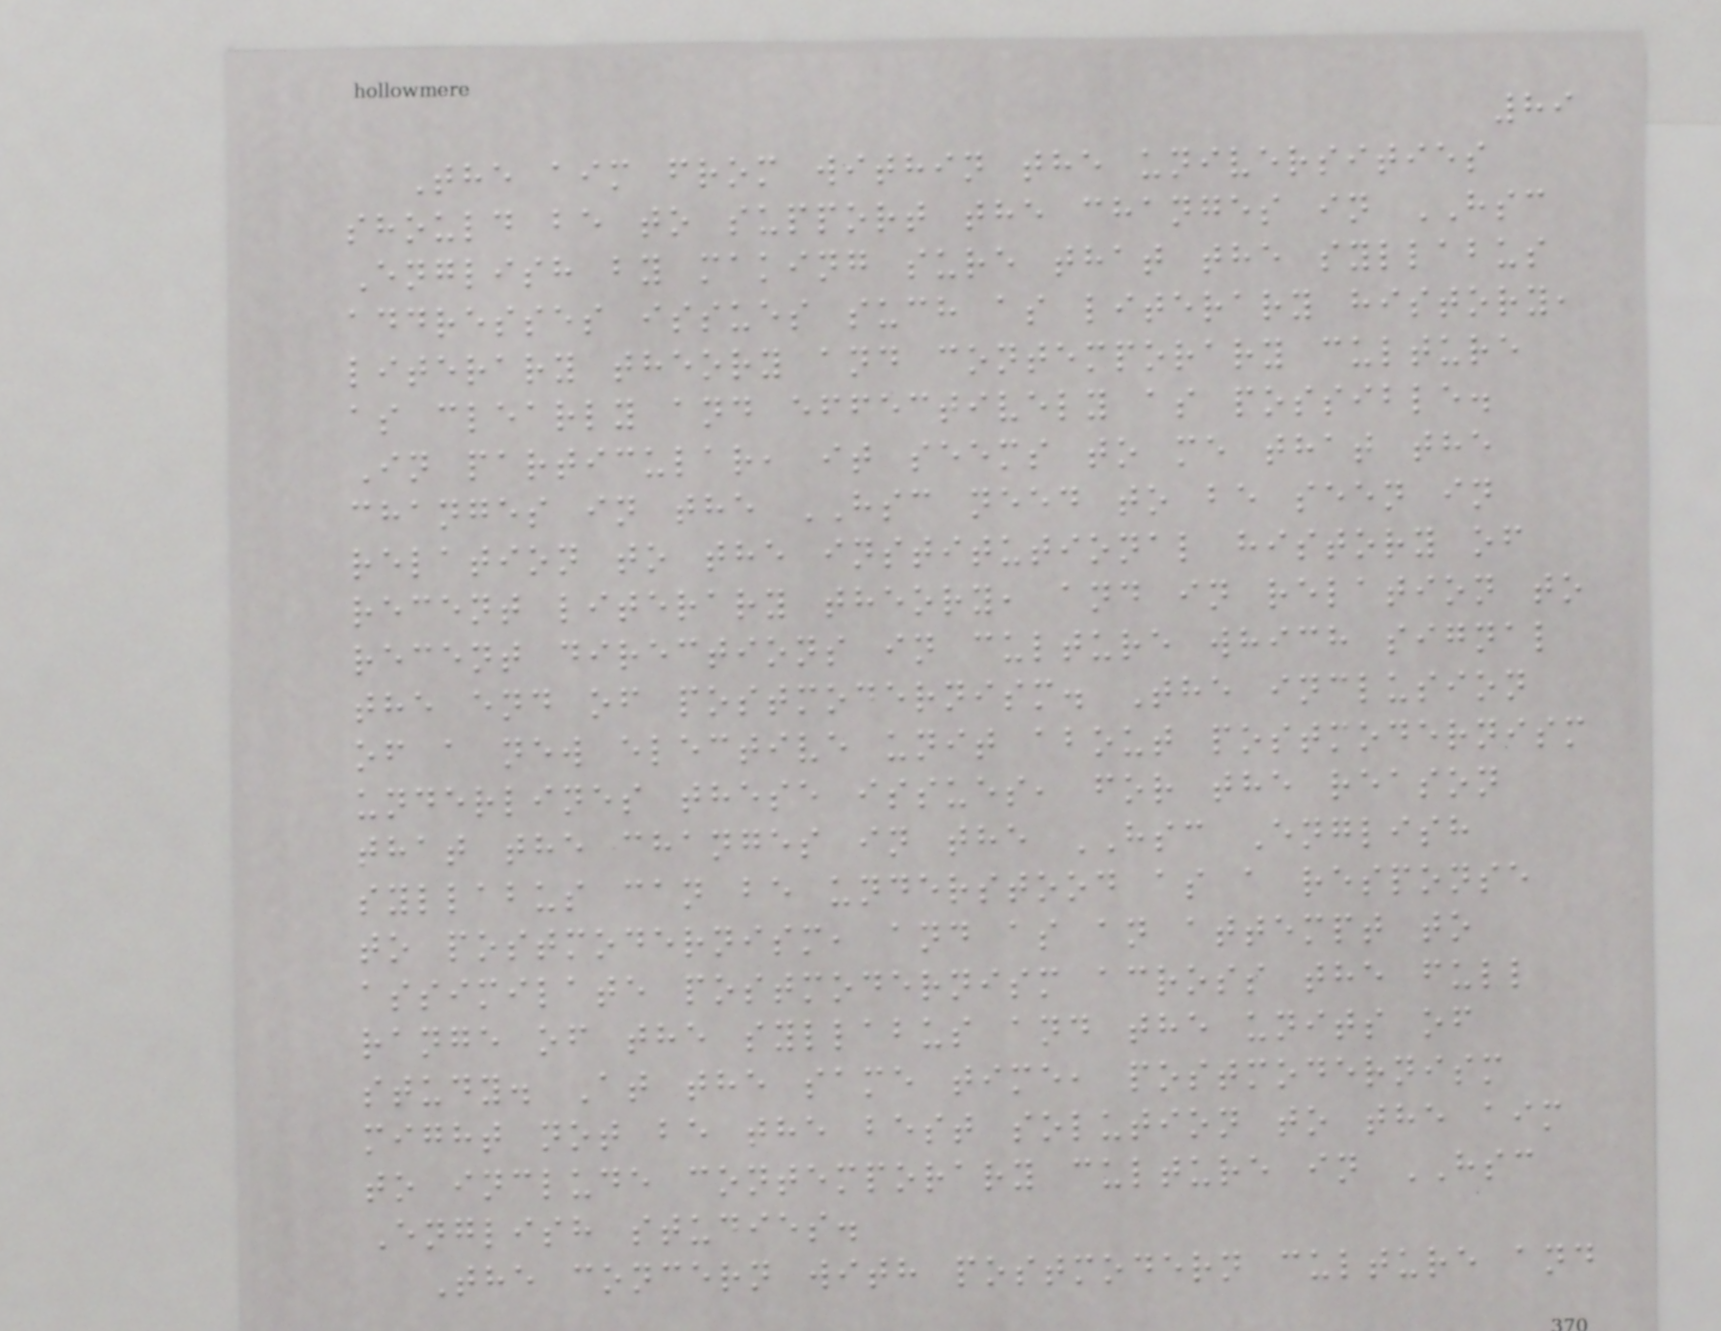89
The aim from within the universities
should be to support the changes in HSC
English by making sure that the syllabus
addresses issues such as literary history,
literary theory and contemporary culture
as clearly and effectively as possible.
In particular, it seems to me that the
changes in the HSC need to be seen in
relation to the institutional history of
recent literary theory, and in relation to
recent directions in culture which signal
the end of postmodernism. The inclusion
of a new elective unit about postmodernism
underlines these issues, for the reason
that the changes in the HSC English
syllabus can be understood as a response
to postmodernism, and as an attempt to
assimilate postmodernism across the full
range of the syllabus and the units of
study. At the same time, postmodernism
might not be the best solution to the aim
to include contemporary culture in HSC
English studies.
The concern with postmodern culture and
